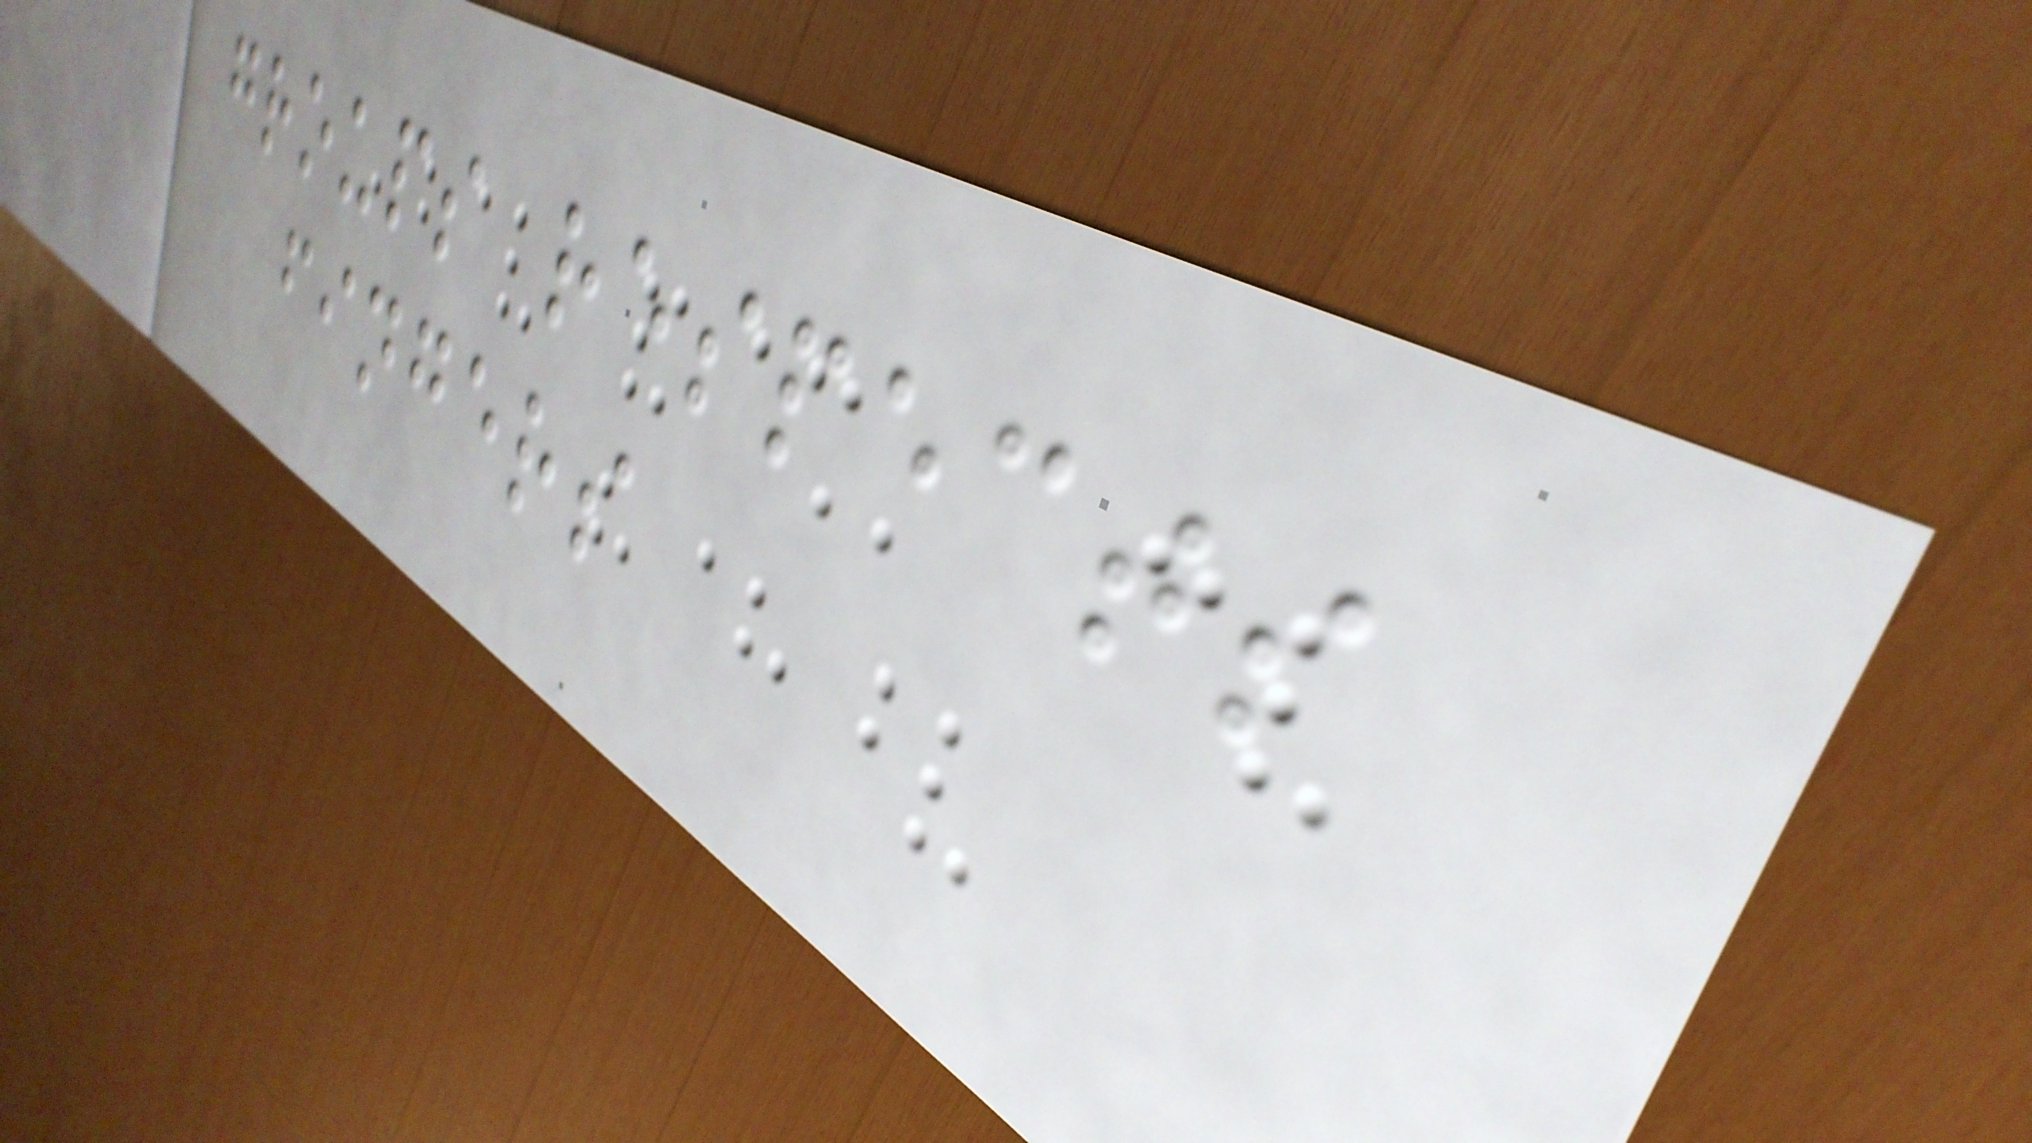groups respects
fingers
